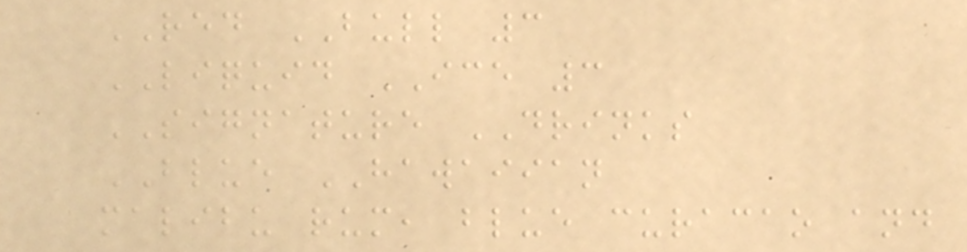RED BULL 3
LIQUID ICE 3
SIGNATURE DRINKS
BLUE HAWAIIAN
malibu rum, blue curacao and
